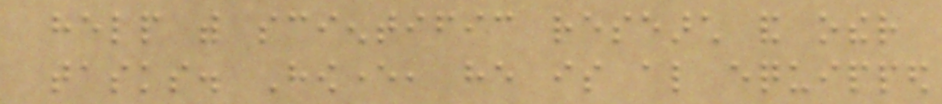help with scientific research and other
tasks. However, he is also equipped
